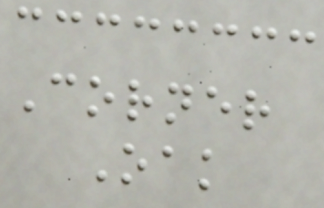Corner
Oak
